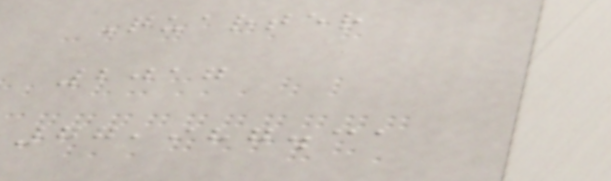Quarter
2017
77,987.31
